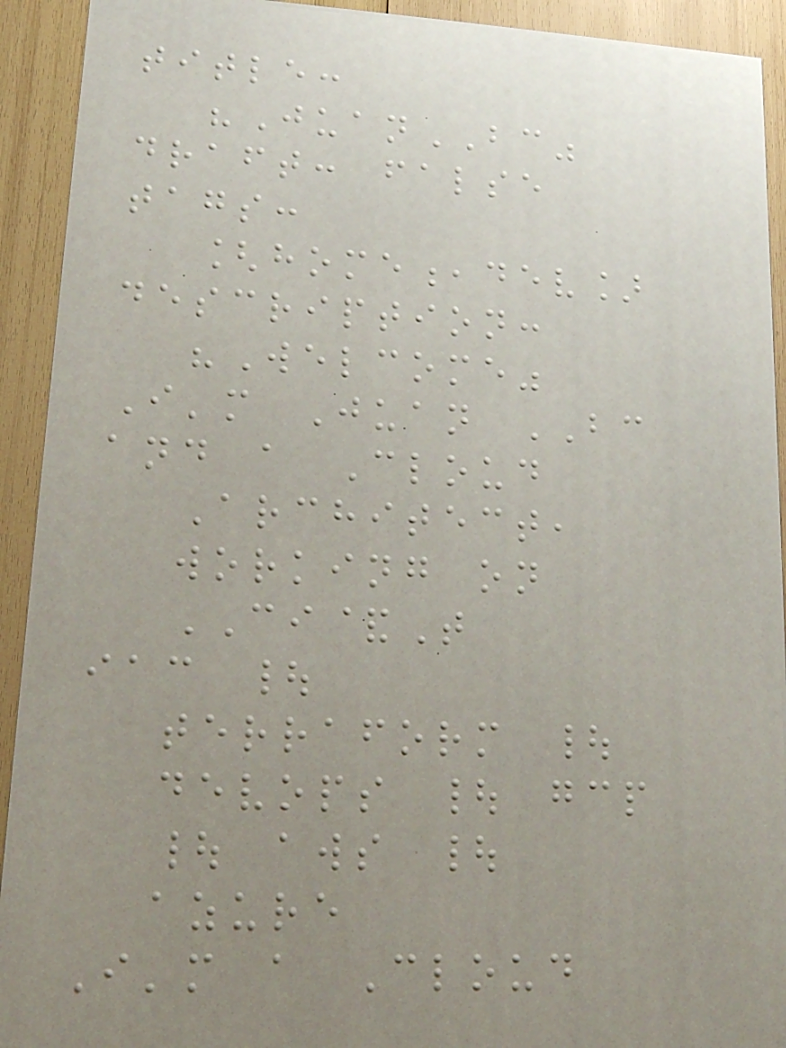title:
"JuanBC"
draft: false
tags:
[home,dev]
description:
"Welcome"
I'm Juan BC
and a Cloud
Architect,
working on
CI&T
iac |
terraform |
devops | gcp
| aws |
azure
I'm a Cloud
